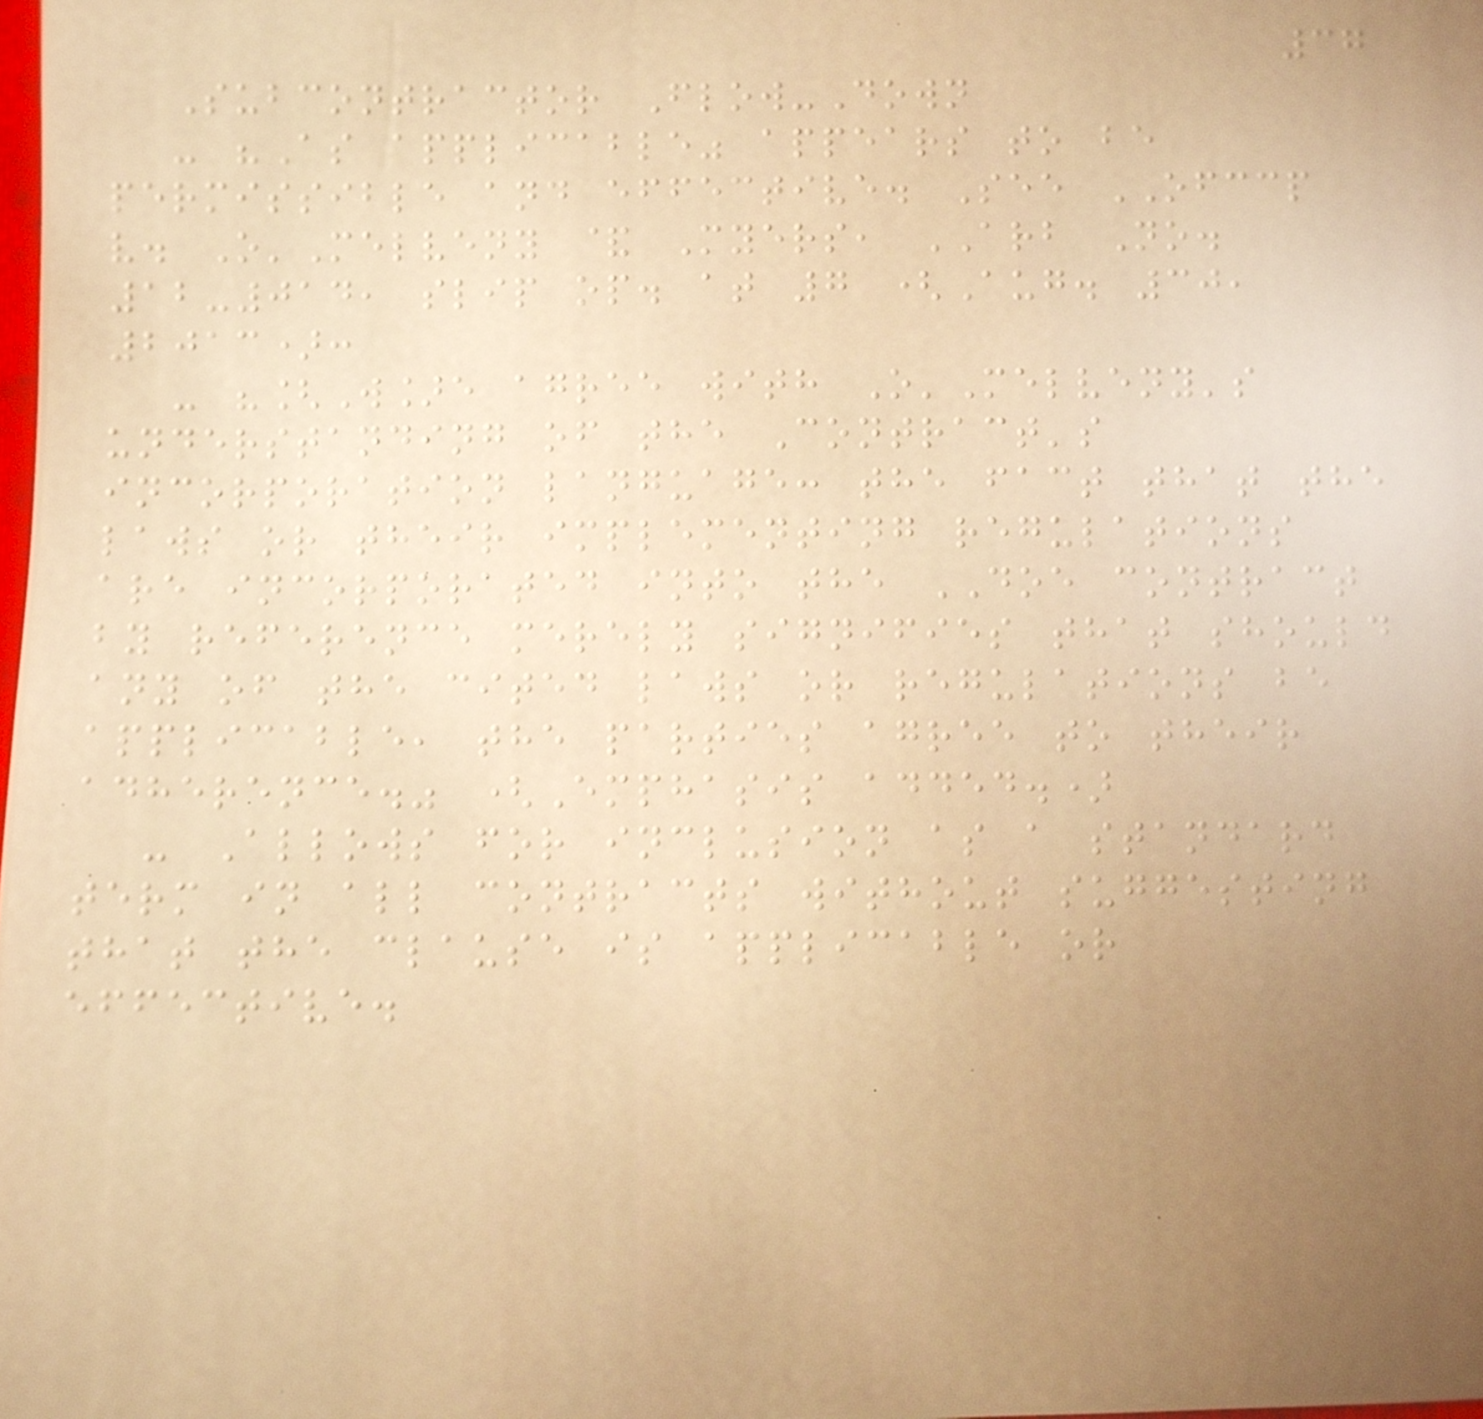37
Subcontractor Flow-Down
- "As applicable" appears to be
permissible and effective. See OFCCP
v. O'Melveny & Myers, ARB No.
12-014, slip op. at 7 (Aug. 30,
2013):
- "[W]e agree with O'Melveny's
understanding of the Contract's
incorporation language: the fact that the
laws or their implementing regulations
are incorporated into the DOE contract
by reference merely signifies that should
any of the cited laws or regulations be
applicable, the parties agree to their
adherence." (Emphasis added.)
- Allows for inclusion as a standard
term in all contracts without suggesting
that the clause is applicable or
effective.
